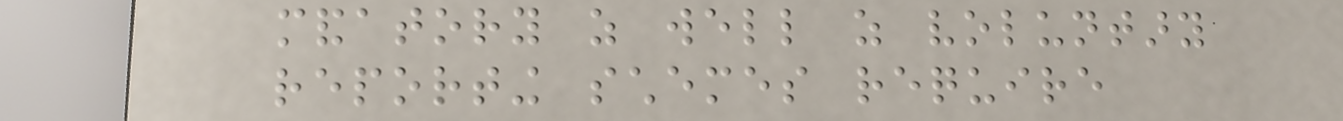mandatory as well as voluntary
reporting schemes require
